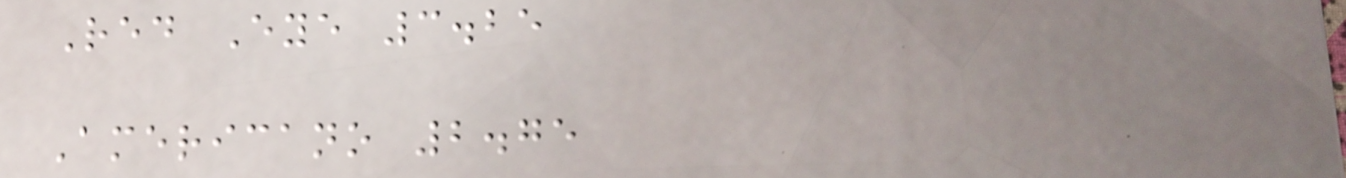Red Eye 3.25
Americano 2.75
